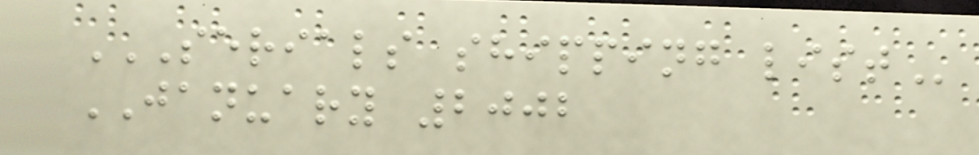SERIALS SHIPPING LIST
JANUARY 2002
